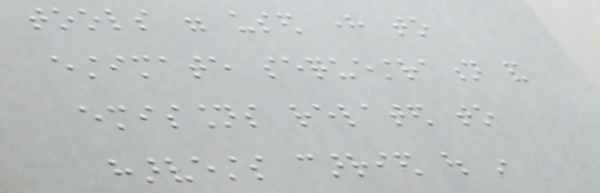tools were used here to
estimate sequestration and
emissions related to
harvests carried out in
